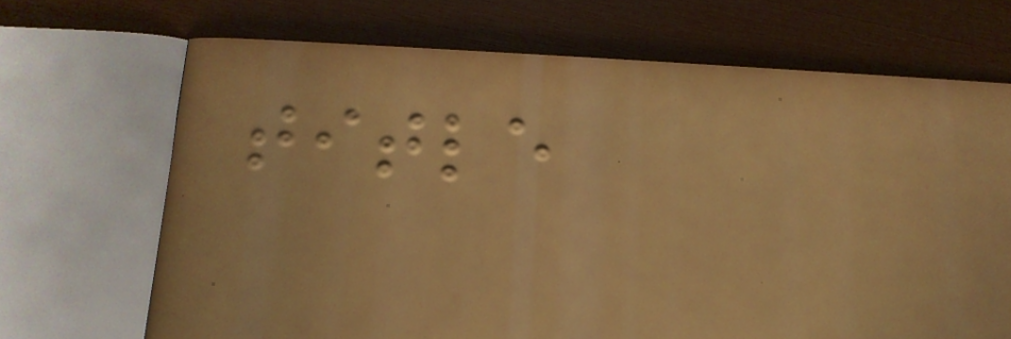title
